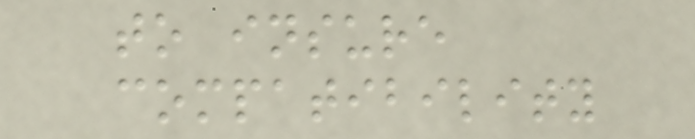to insure
compatibility
